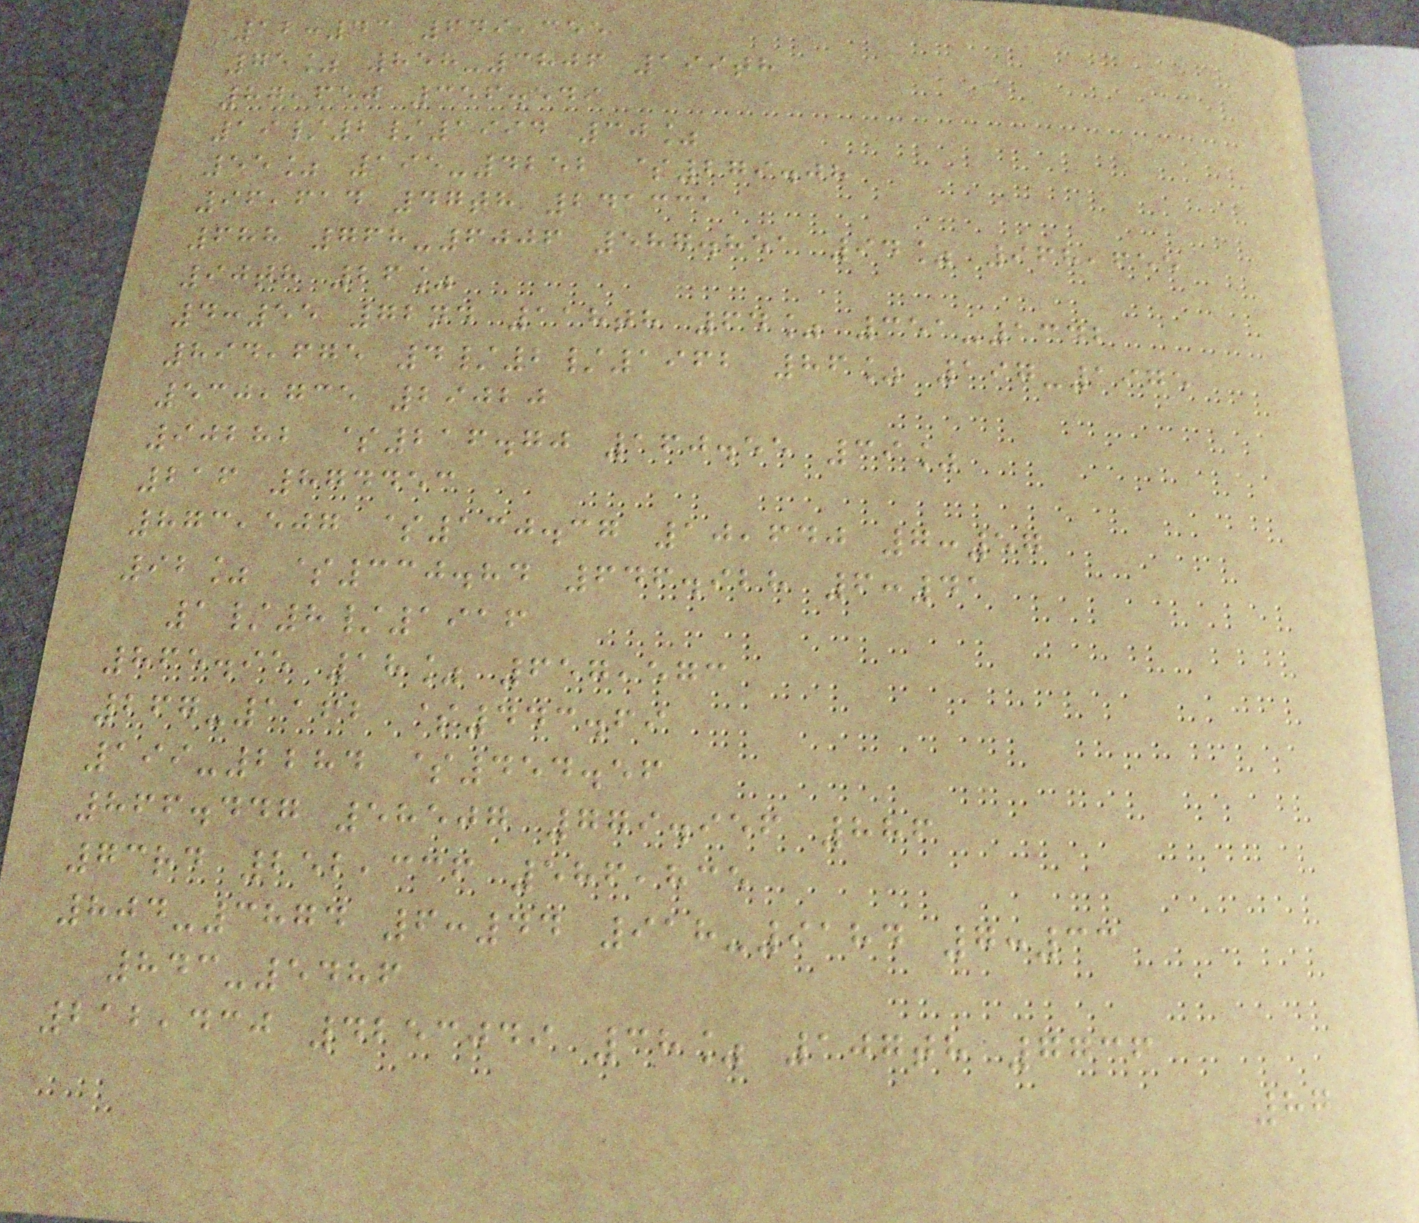12:43 649,355
75% 858-3806 199th
87,650 356.549
19/2/1994 30%
55% 195-4252 $279.08
96,614 47th 241331
688 768-6006 587.851 94% 968,655
90th 26%
4:55 72nd 118th 64% 351-1342
894,675 4/2/1962 86% 197-1975
530,735 29020
90282 $216.70 160.55 39%
216 874453
873,507 $130.37 10,640 7:57
92% $330.84 646.928 6:41
1/8/1916
865.95 18% 657,573
267-1162 $443.69
199-2284 $454.56
866.447 58507 779.956 886
73rd 252,336 586,835
804-3874 6:44 918-9184 7:33
843-5486
212,430 4253049 38% 107th 7736
87
